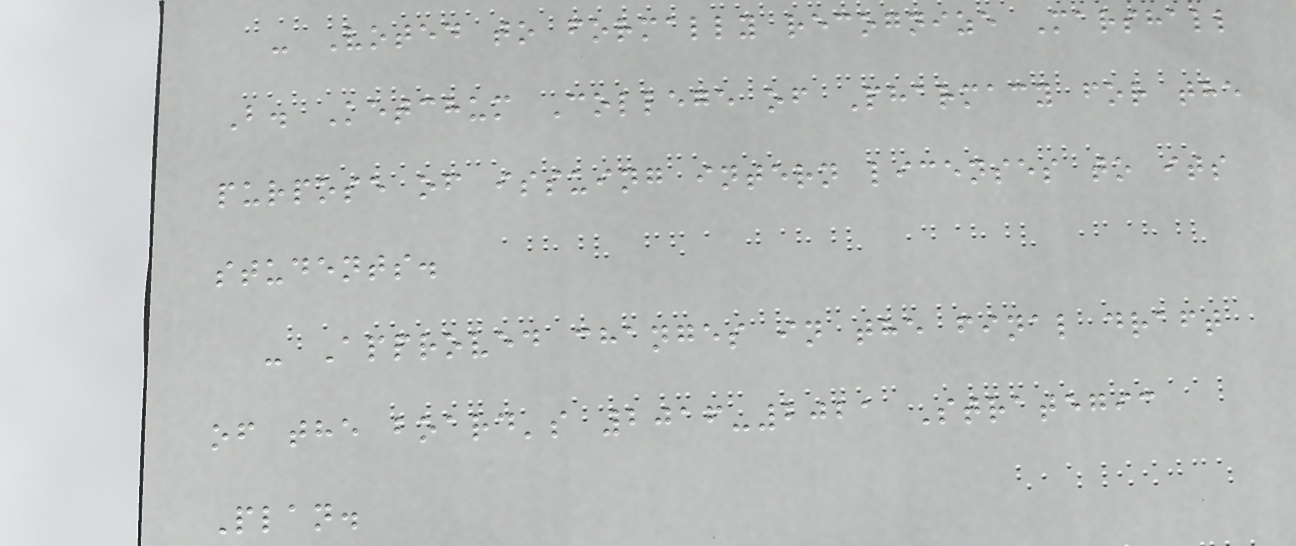- Voted to formally recognize Marshall
B. Ketchum College of Pharmacy for the
purpose of issuing intern licenses to its
students.
- Approved changes in the final draft
of the board's 2016-2021 Strategic
Plan.
